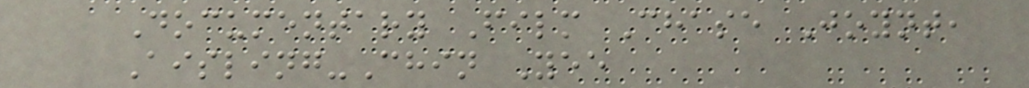Documentary Film Chase Joynt,
Aisling-Chin Yee
